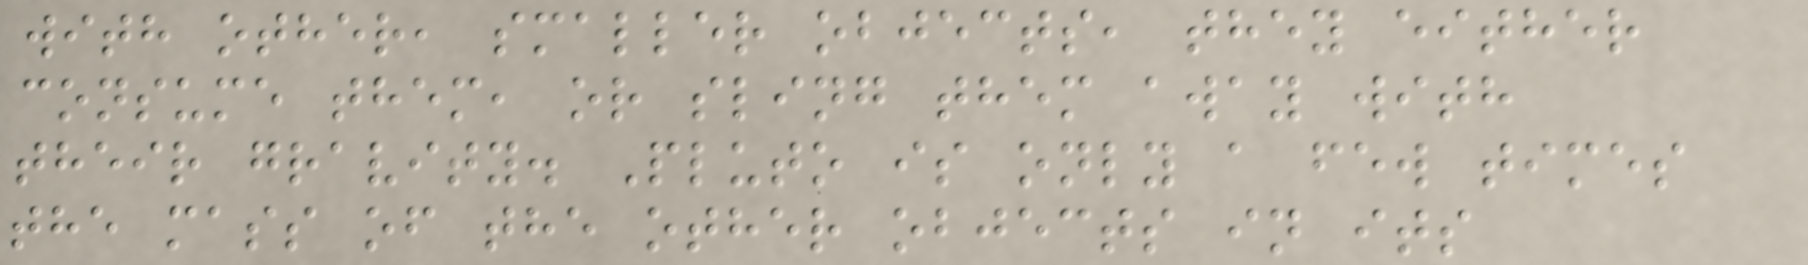with other, smaller objects, they either
consume them, or sling them away with
their gravity. Pluto is only a few times
the mass of the other objects in its
